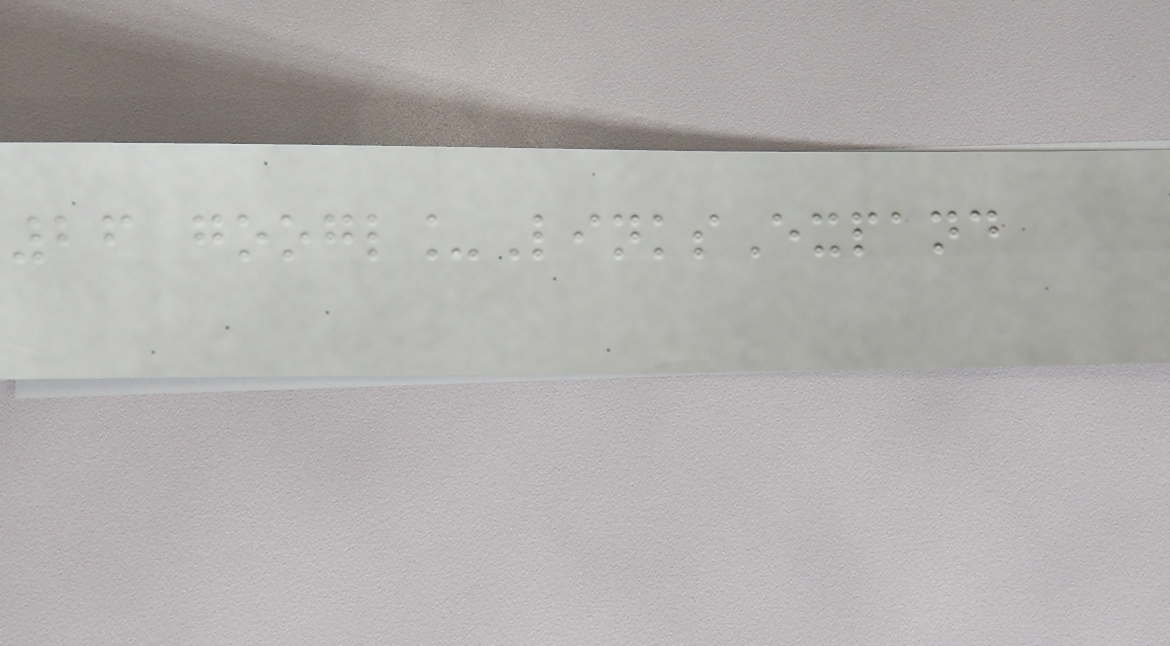26 googl_LinksExpand
